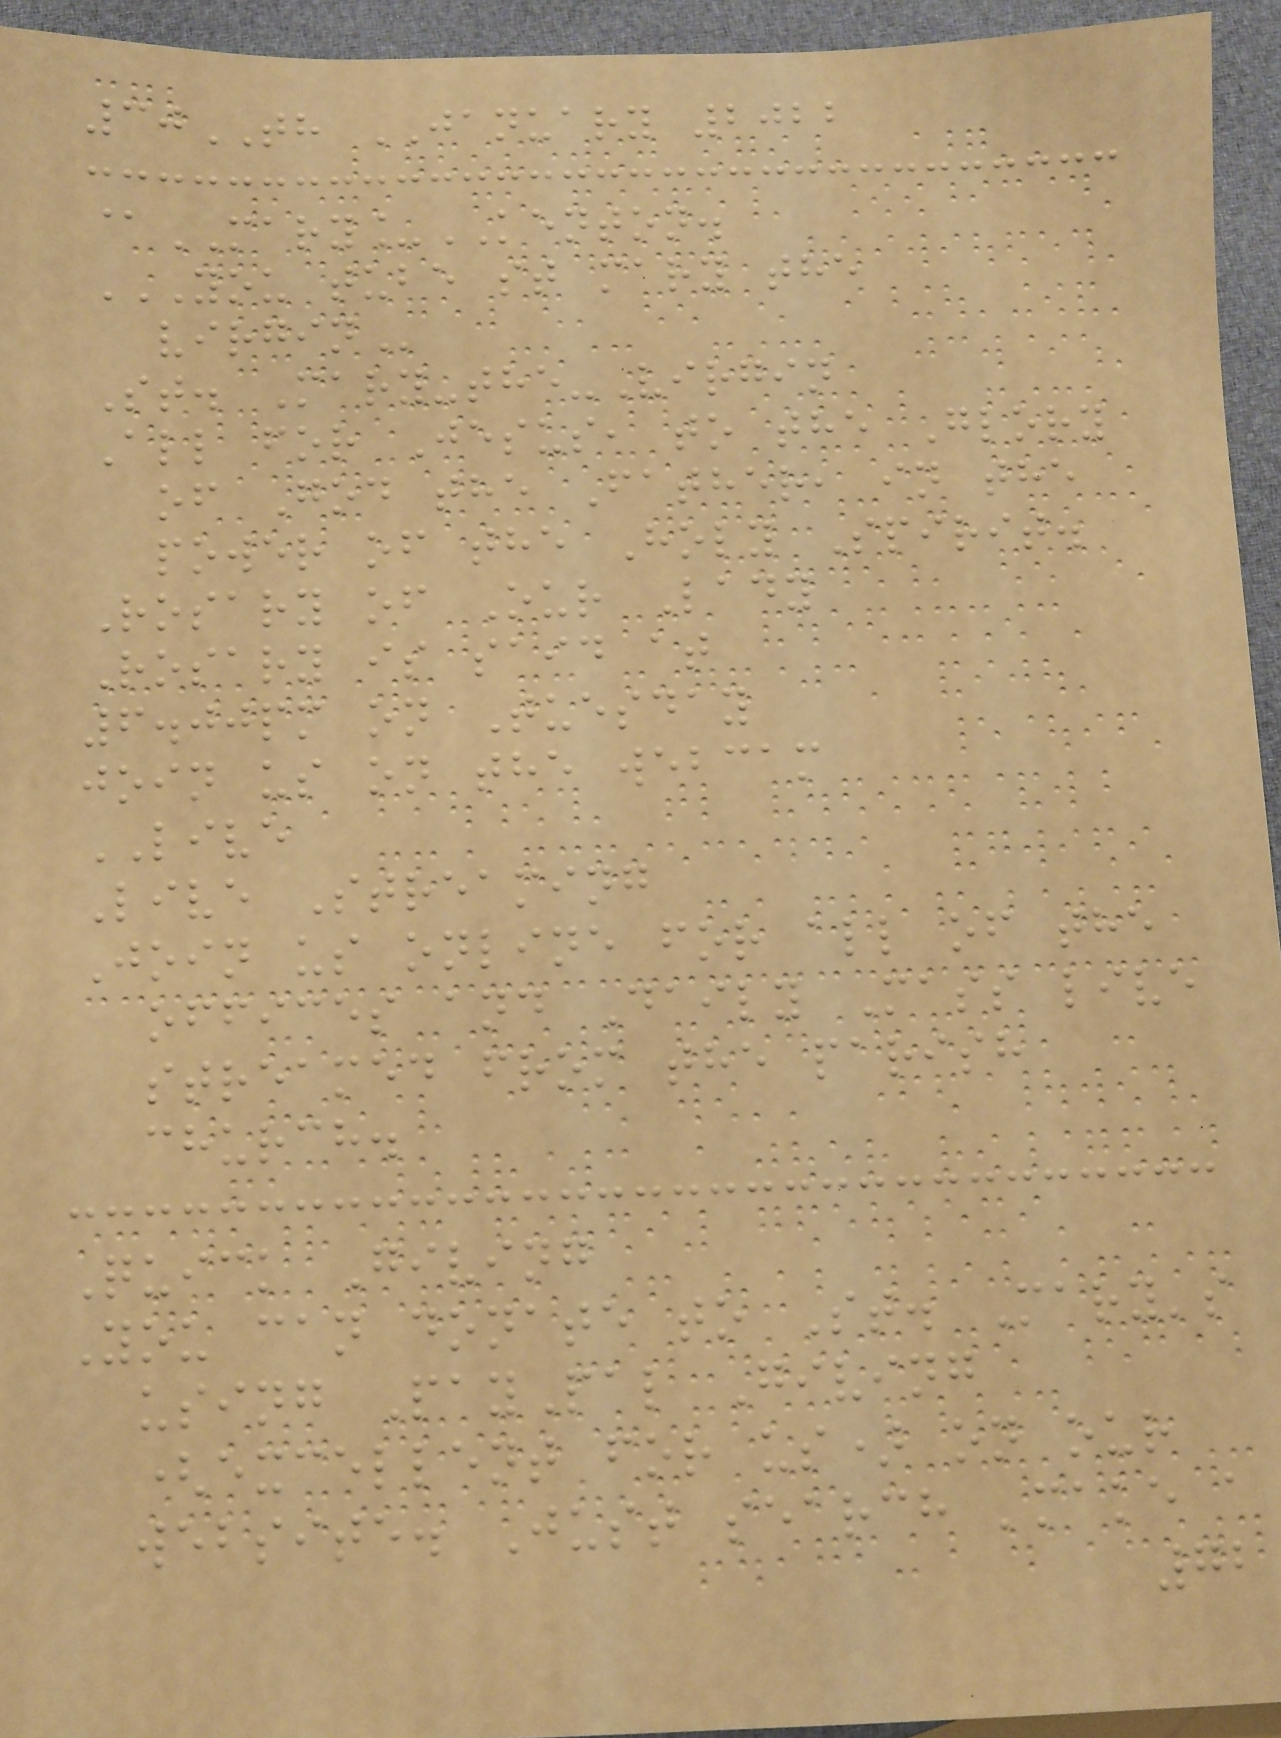30TH JANUARY 2022
@MARY_KENTON.
YOU TUBE ST MARY THE
VIRGIN
St. Mary-the-Virgin
All for Jesus, to the Glory
of God the Father, in the
power of the Holy Spirit.
Rosary of Our Lady
Rosary is said at
6.00pm on Tuesday
join us on the webcam
LIVE
Live Streaming
Join us online for all of the
offices and Daily Mass live
streamed from the parish
church.
Quick Giving
You can donate to St. Mary's
using PayPal Giving
(excellent for us) on our
website. Just search 'make a
72
